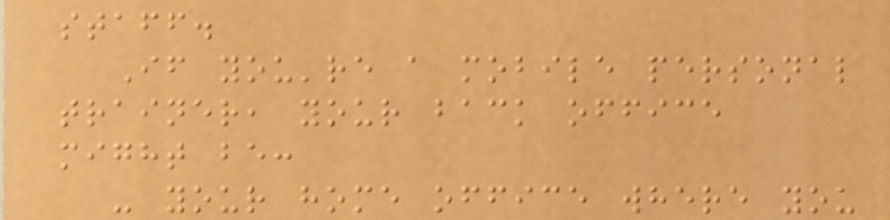staff.
If you're a mobile personal
trainer, your back office
might be:
- your home office where you
